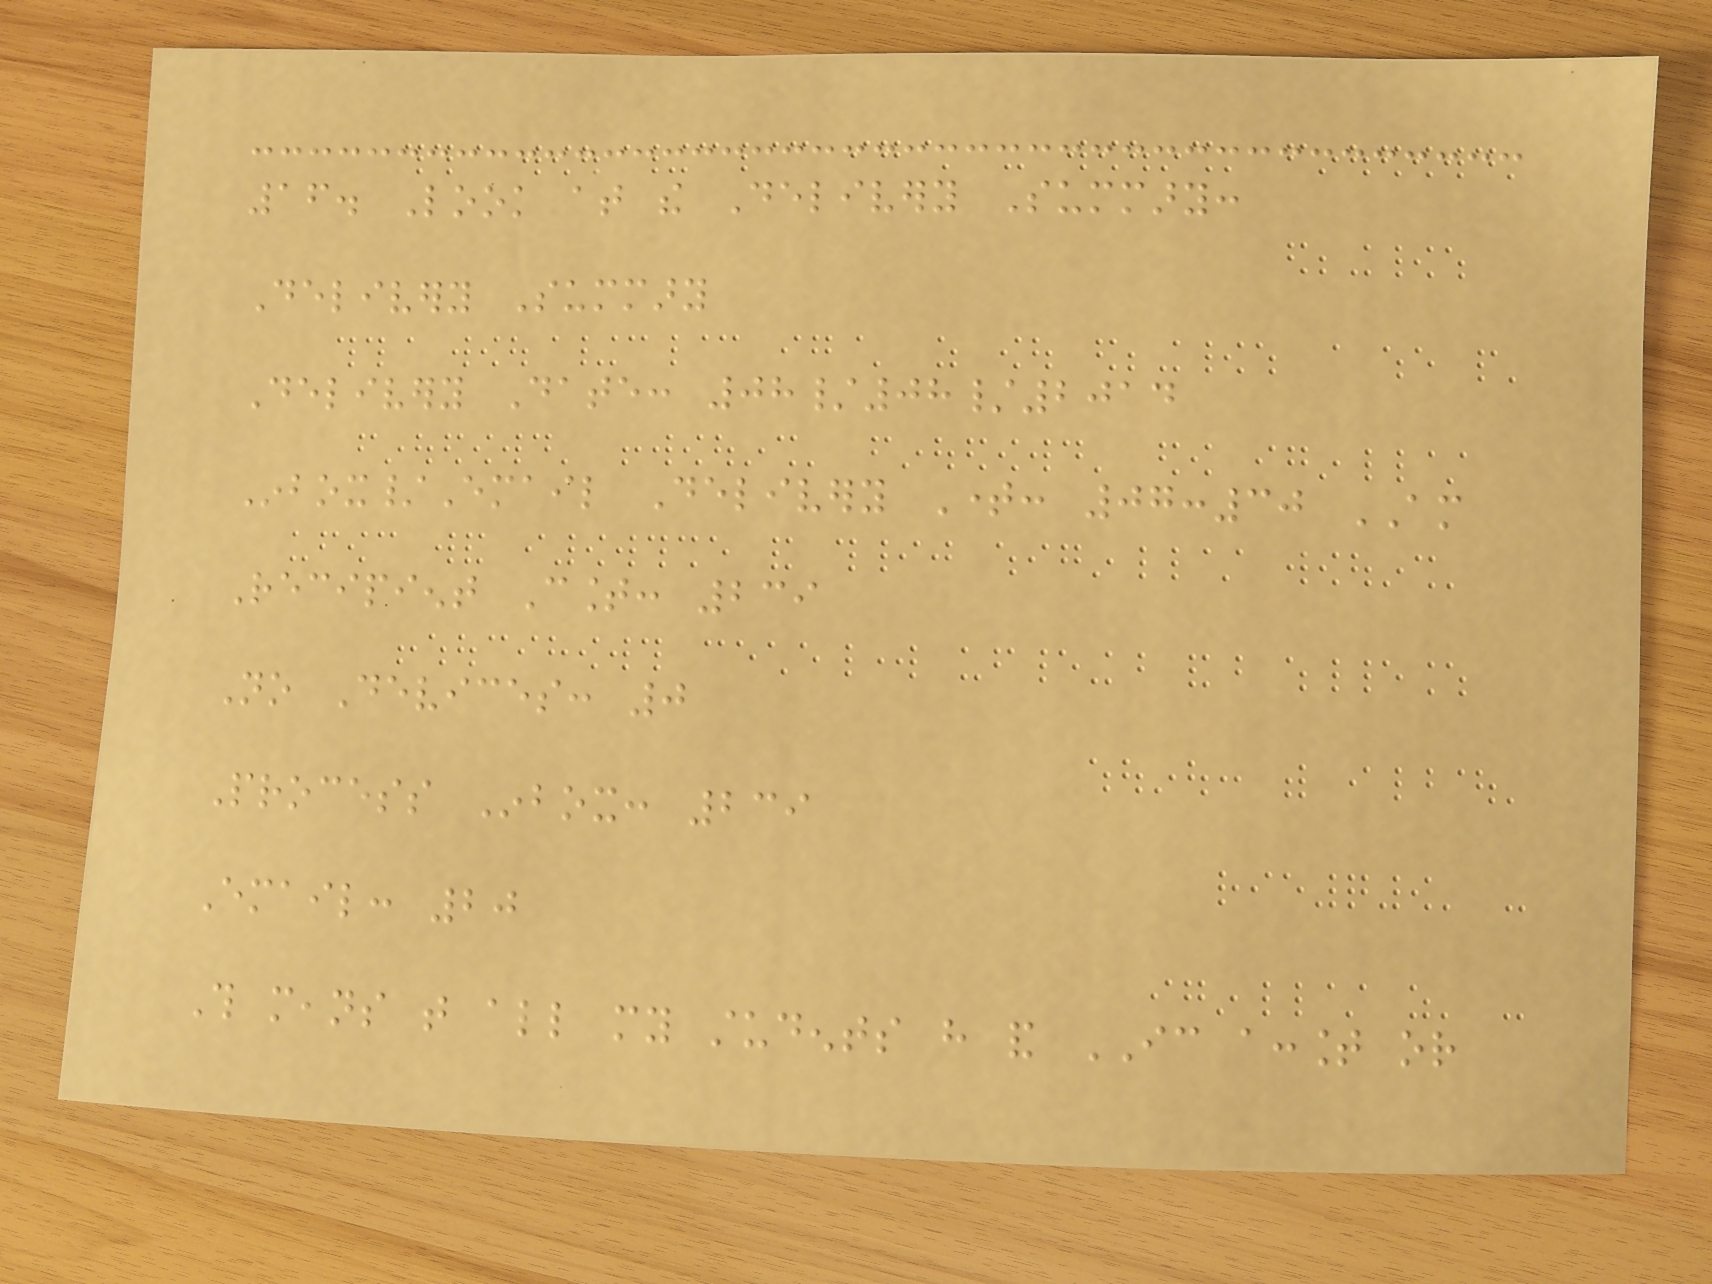16. Look at the Delivery Summary:
Delivery Summary
Delivery Date: 08/08/2014
Inbox/Email Delivery Time: 07:30 AM
Recipient Count: 239
No Devices: 0
Process Inbox: 239
Email: 20
This means that all my students have and IC account or
